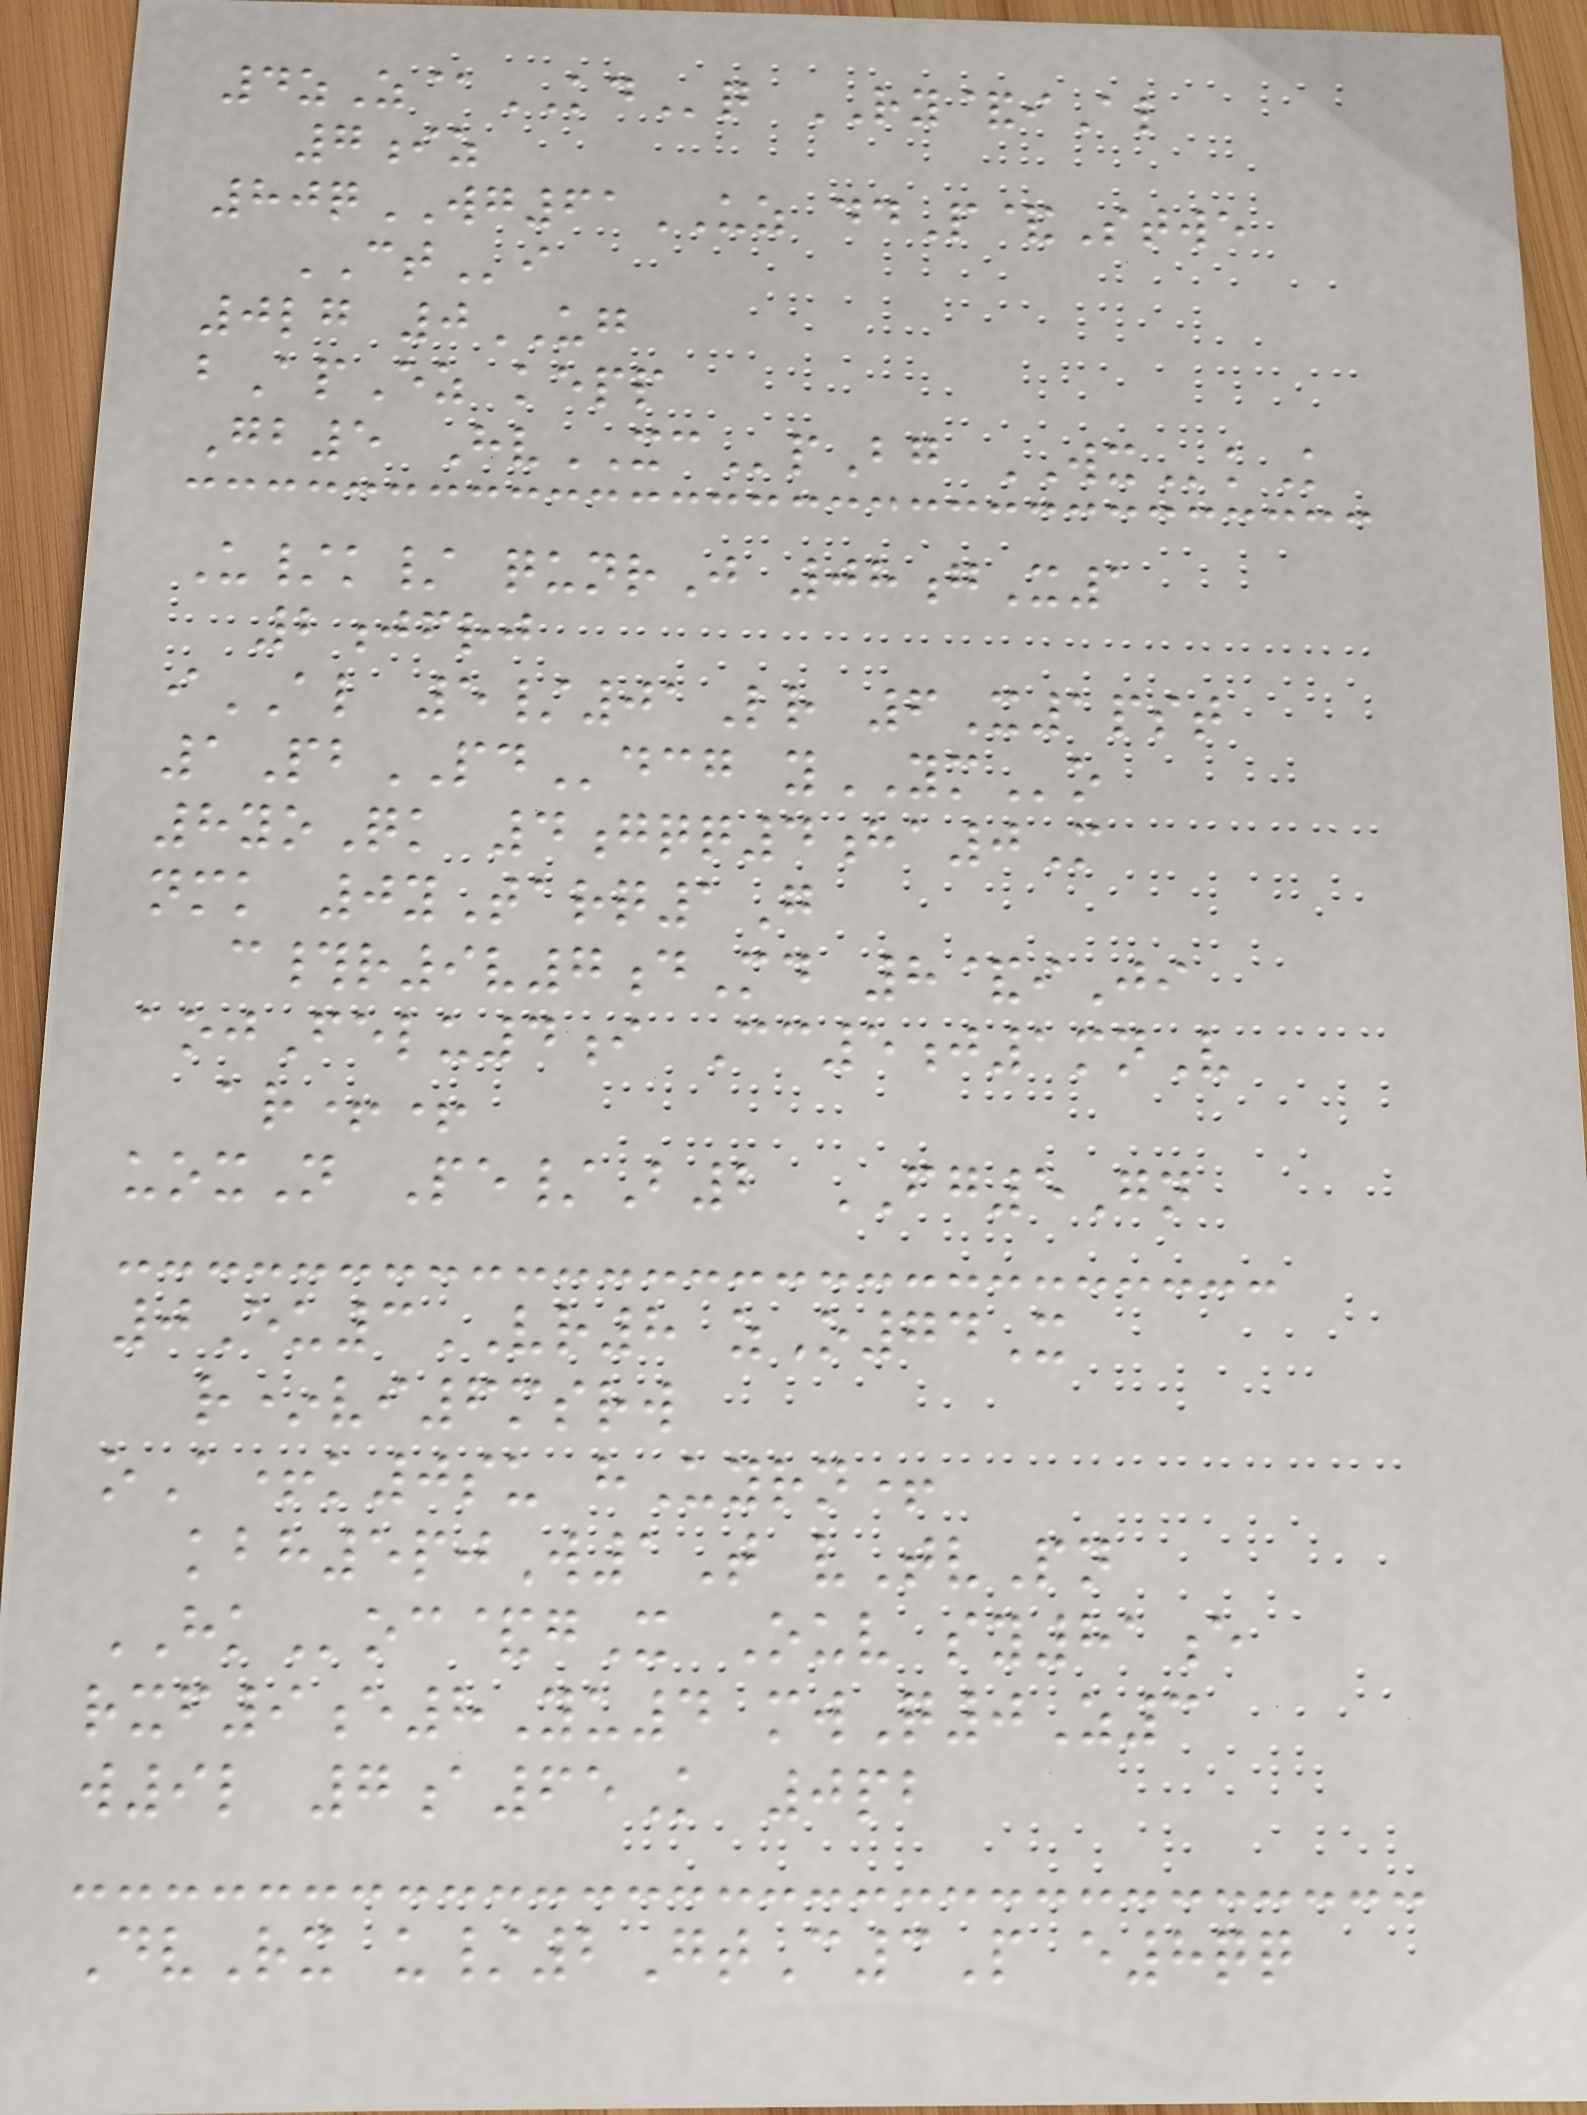4zZ@KDq RY&iAl
7iz
80qWG61UZ ddP&Stwe
CTi
0lg 0UG
bApEz kepp
Gb5 HvXCpBg WXkK
U/k/ qunrJ 08gX1
2jfrj
iAL 5/01Lr 6X1pst
1PbPDdcg yYMo
8yoQk 4gqq4ha0M
nmk 0yTarq1G
c#r9v7dMd 8&iJi
aojFelu4i Cc5j1mnV
ar++
uoxN Pe/B2 FG5Gn
0Eu3VR8 zO74X
r*vi6msrw
oA+k0su hUyrn+
kbh5pjW1T vTvPn
HKoc&gX Ouv sy81e
rxf9e8Yu4 mwQ0Z3
w9l 7a65K 0pb
DvRx u/2GtC3P e8qq
